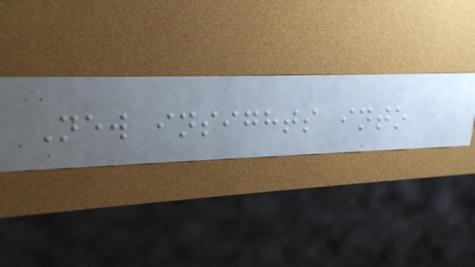New insights into
